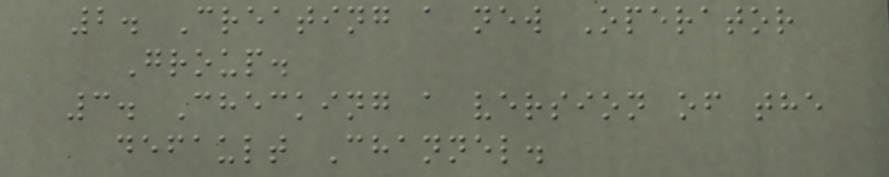2. Creating a new Operator
Group.
3. Checking a version of the
default Channel.
